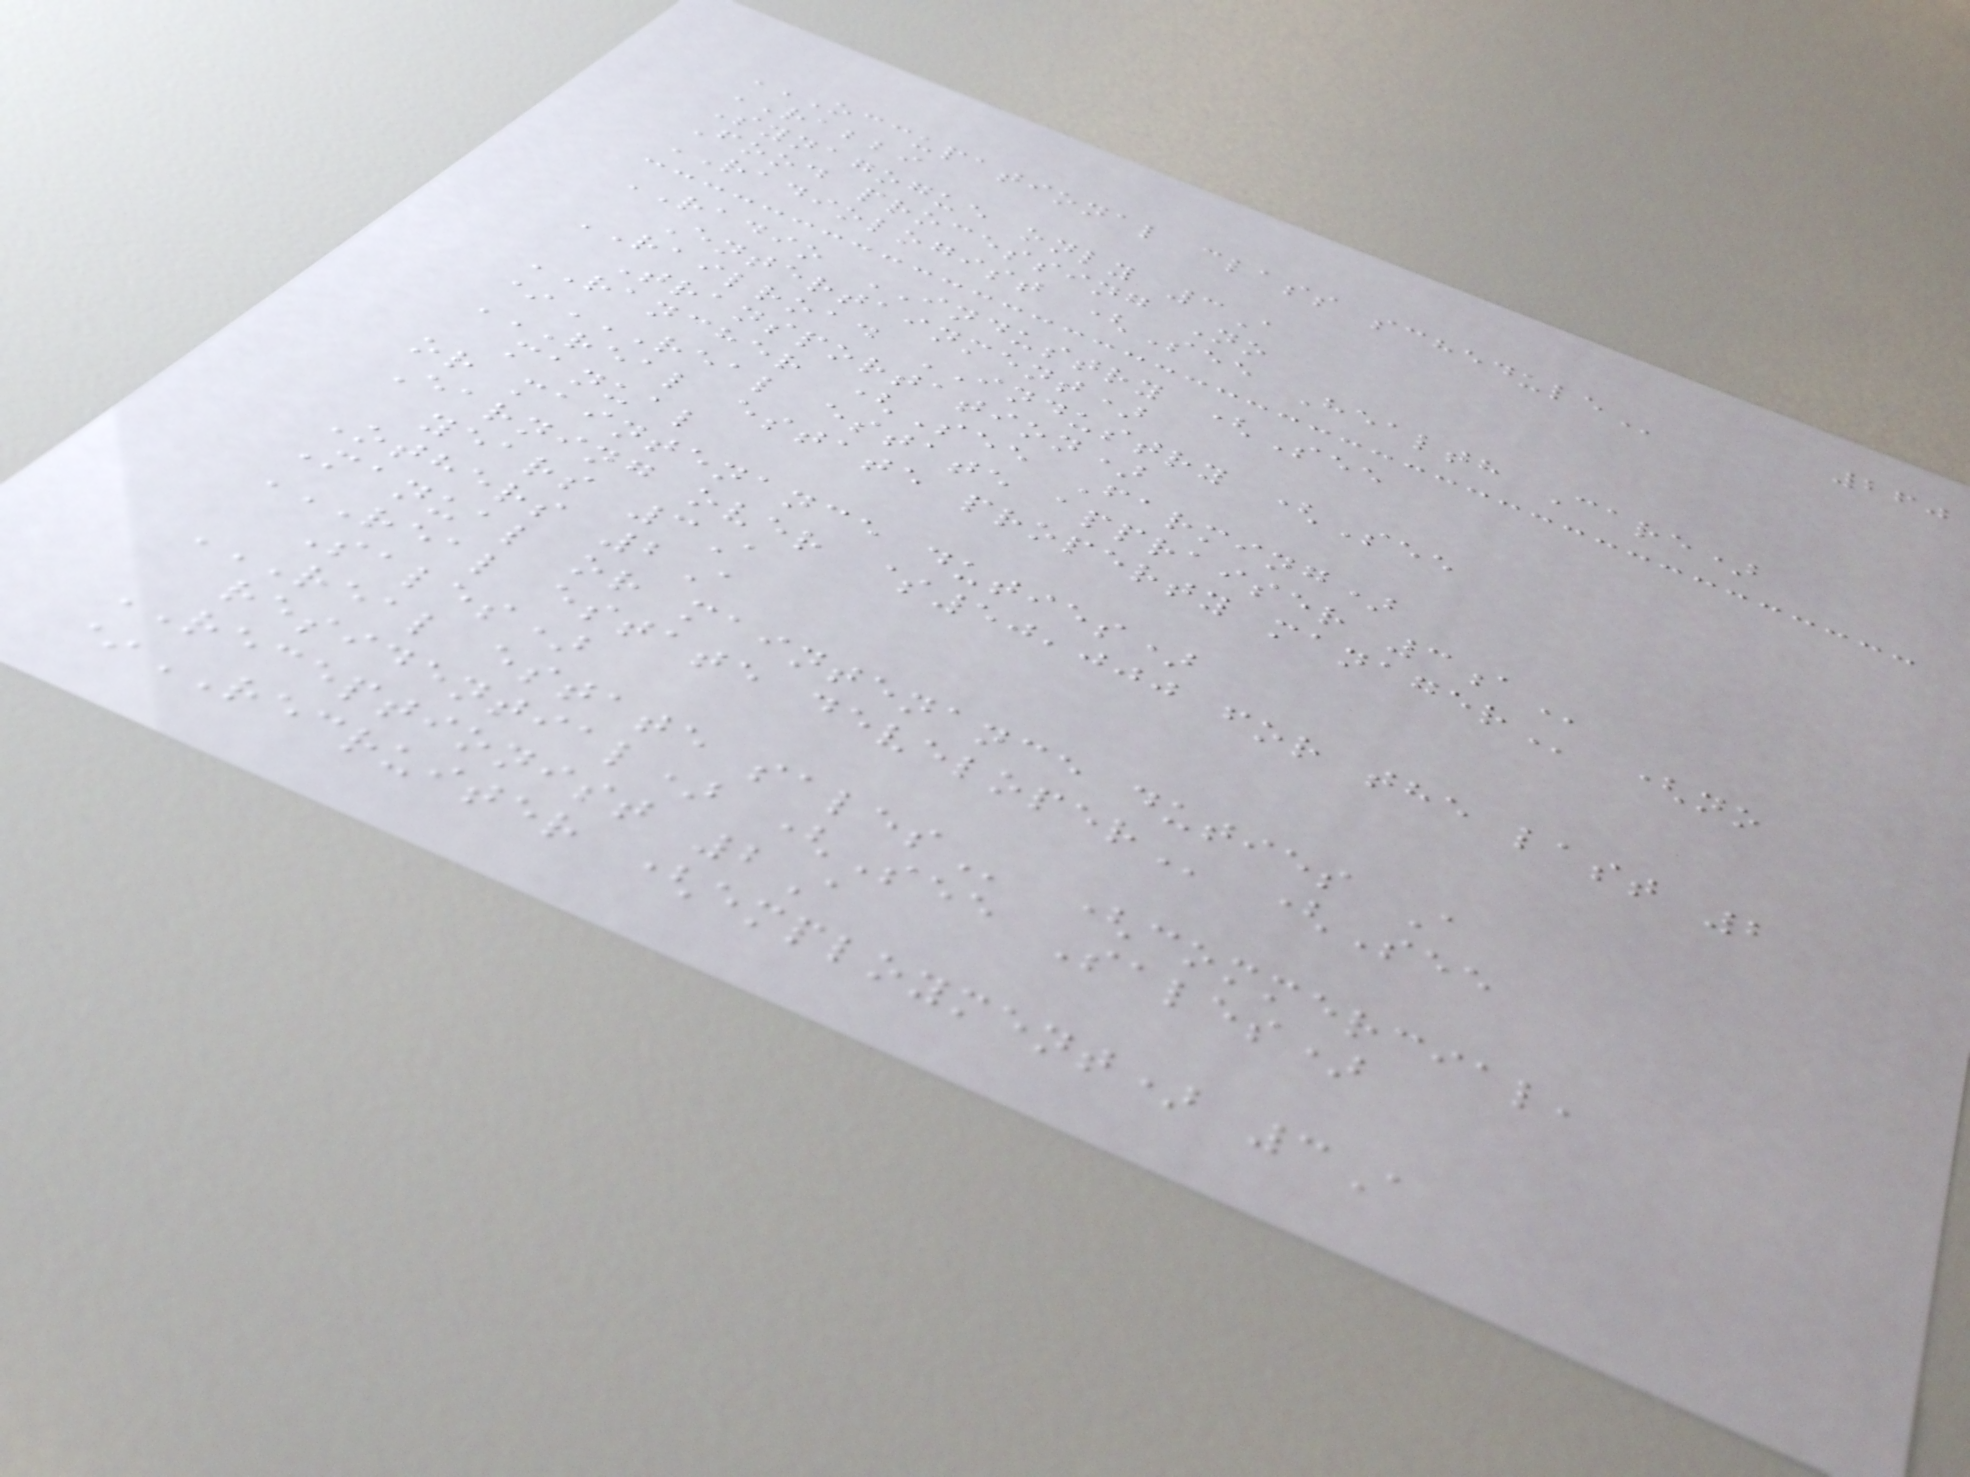260
OCCUPATIONAL CLASS SCHEDULE
RABBI
Synagogue only 3A
Food processing No
RADIOLOGIST (See Health Care)
RADIO INDUSTRY (See
Entertainment)
RAILROAD INDUSTRY (See
Transportation)
RANCHER (See Farming)
*REAL ESTATE APPRAISER 3A
REAL ESTATE PROPERTY MANAGER (no
manual
or maintenance duties)
Earning over $50,000 for the last 2
years 3A
Others 2A
Manual or maintenance duties A
REAL ESTATE DEVELOPER (See
Sales)
REAL ESTATE SALES (commercial,
residential) (See Sales)
RECEPTIONIST 2A
*RECRUITER (employment) 3A
